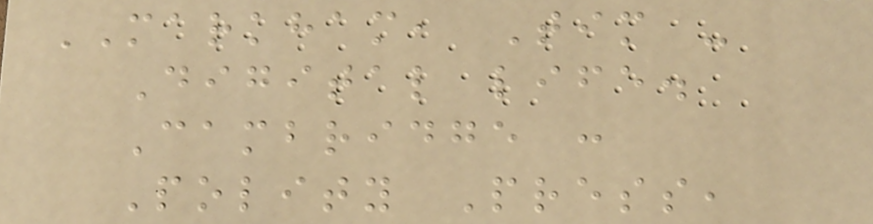MARKHAM, Tim -
Digital life.
Cambridge :
Polity Press,
